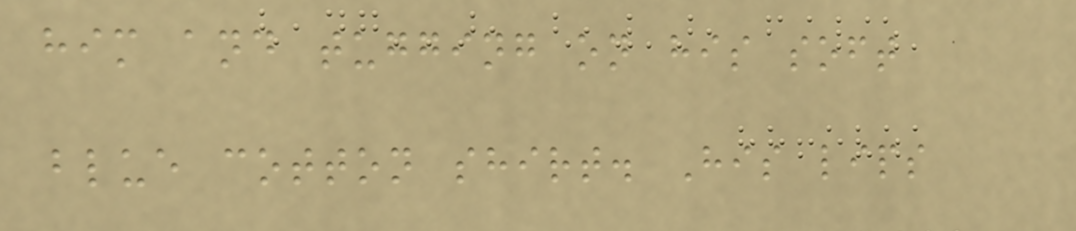him and tugging on his soft
blue cotton shirt. His lips
